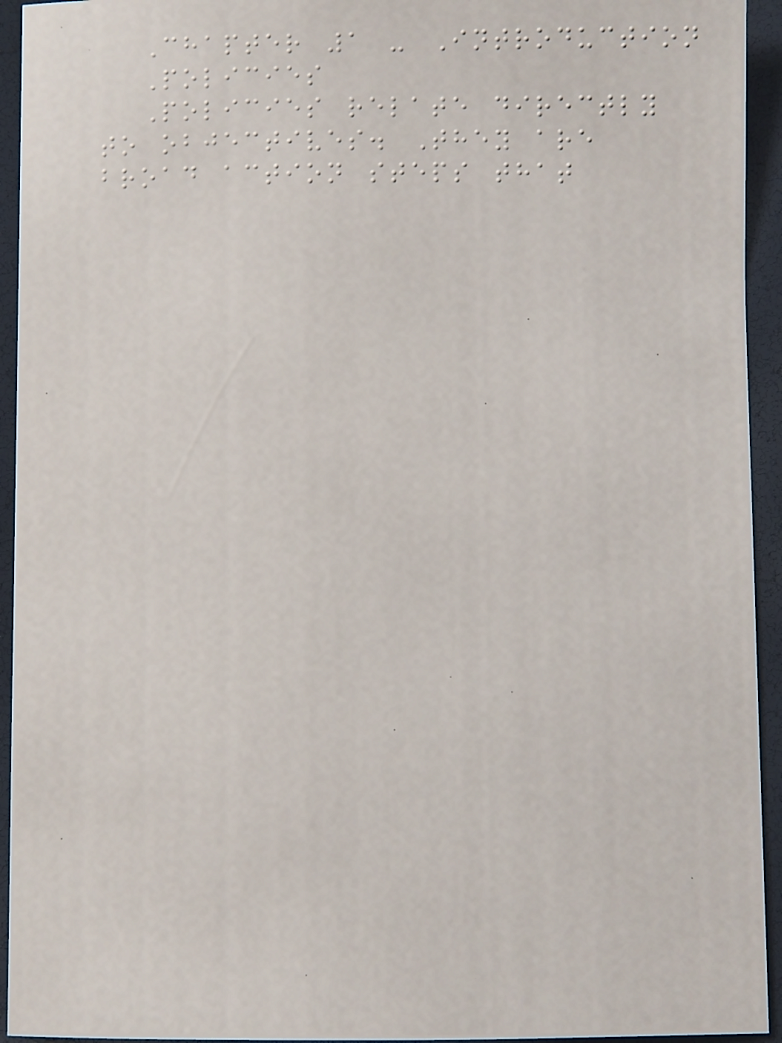Chapter 1 - Introduction
Policies
Policies relate directly
to objectives. They are
broad action steps that
